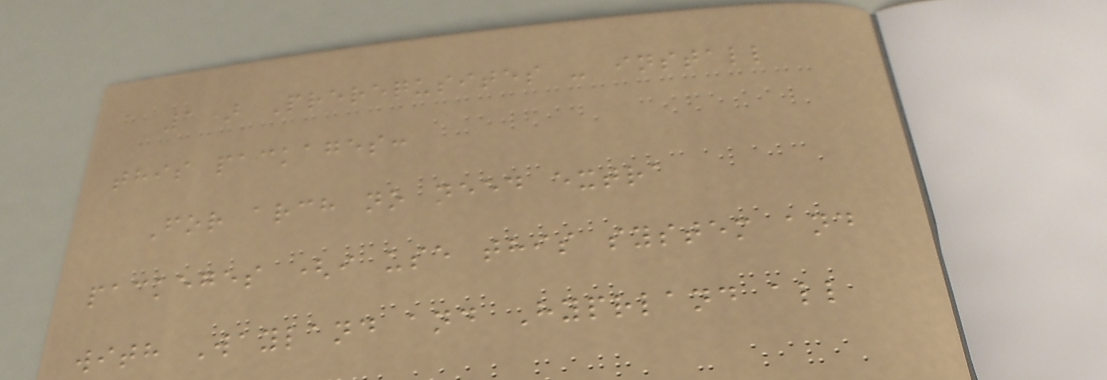1) Prerequsites - install
this packages:
For arch no need extra
packeges (i use this system and
with Wayland and Hyprland all
